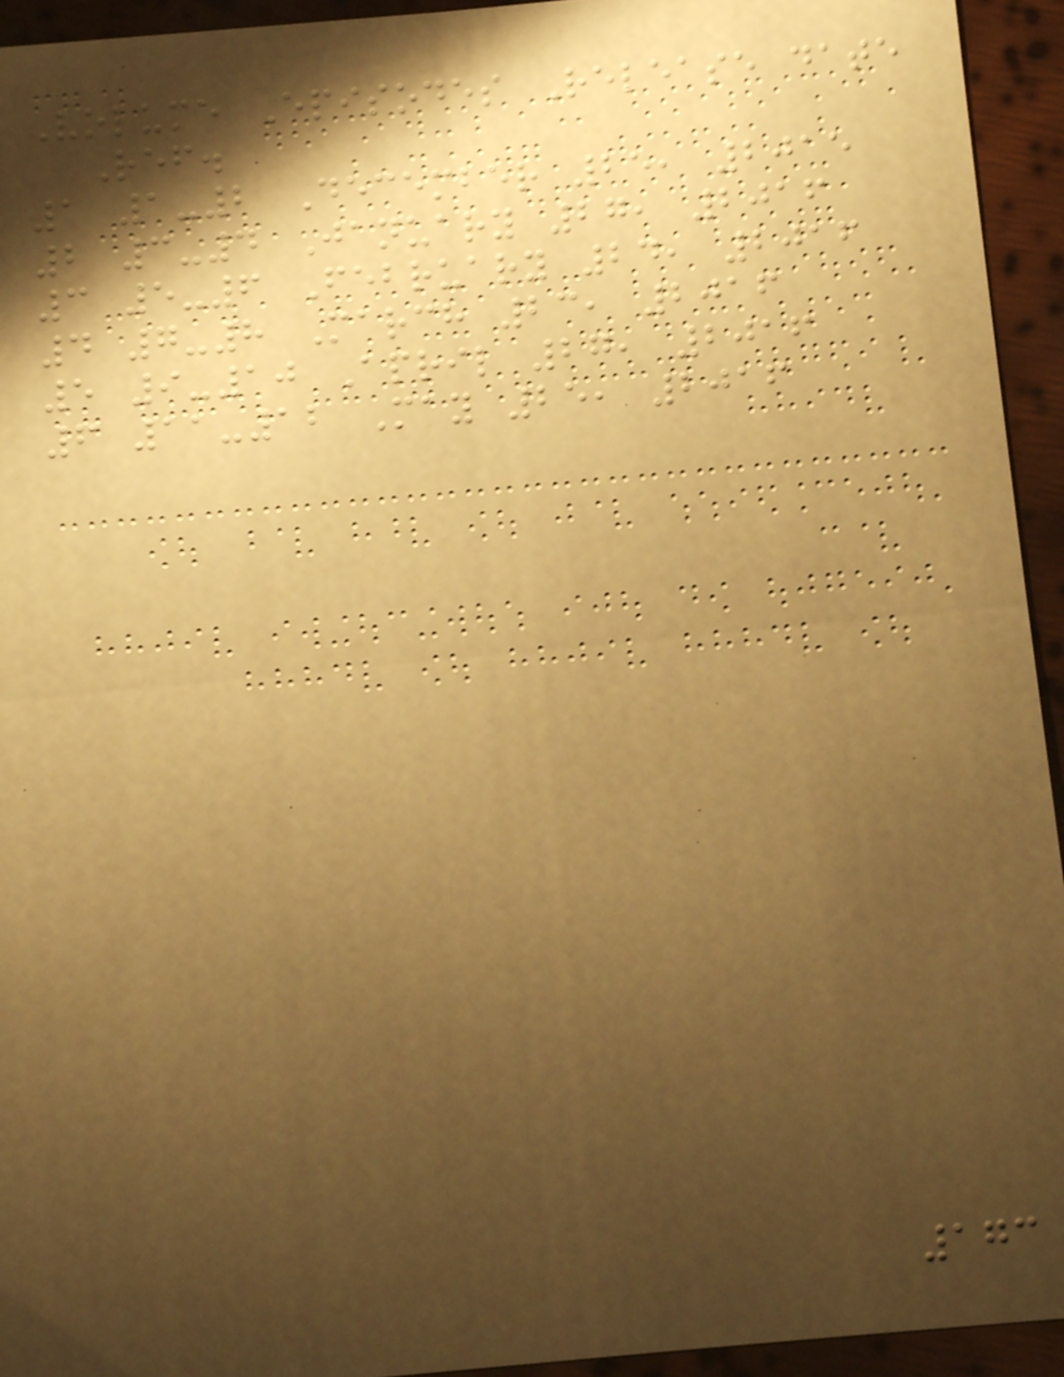Volume Episodes Release date
Ref.
1 1-2 December 25, 2015
2 3-4 January 27, 2016
3 5-6 February 24, 2016
4 7-8 March 23, 2016
5 9-10 April 27, 2016
6 11-12 May 25, 2016
173
